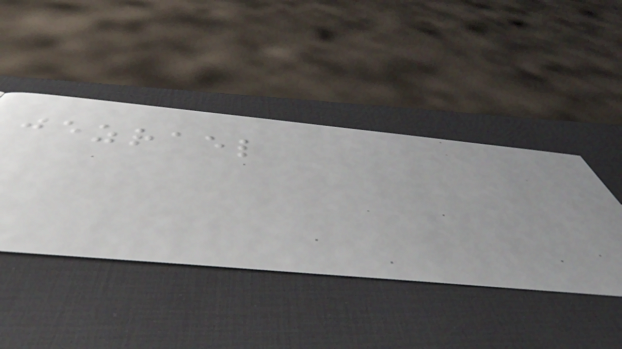jezrael
